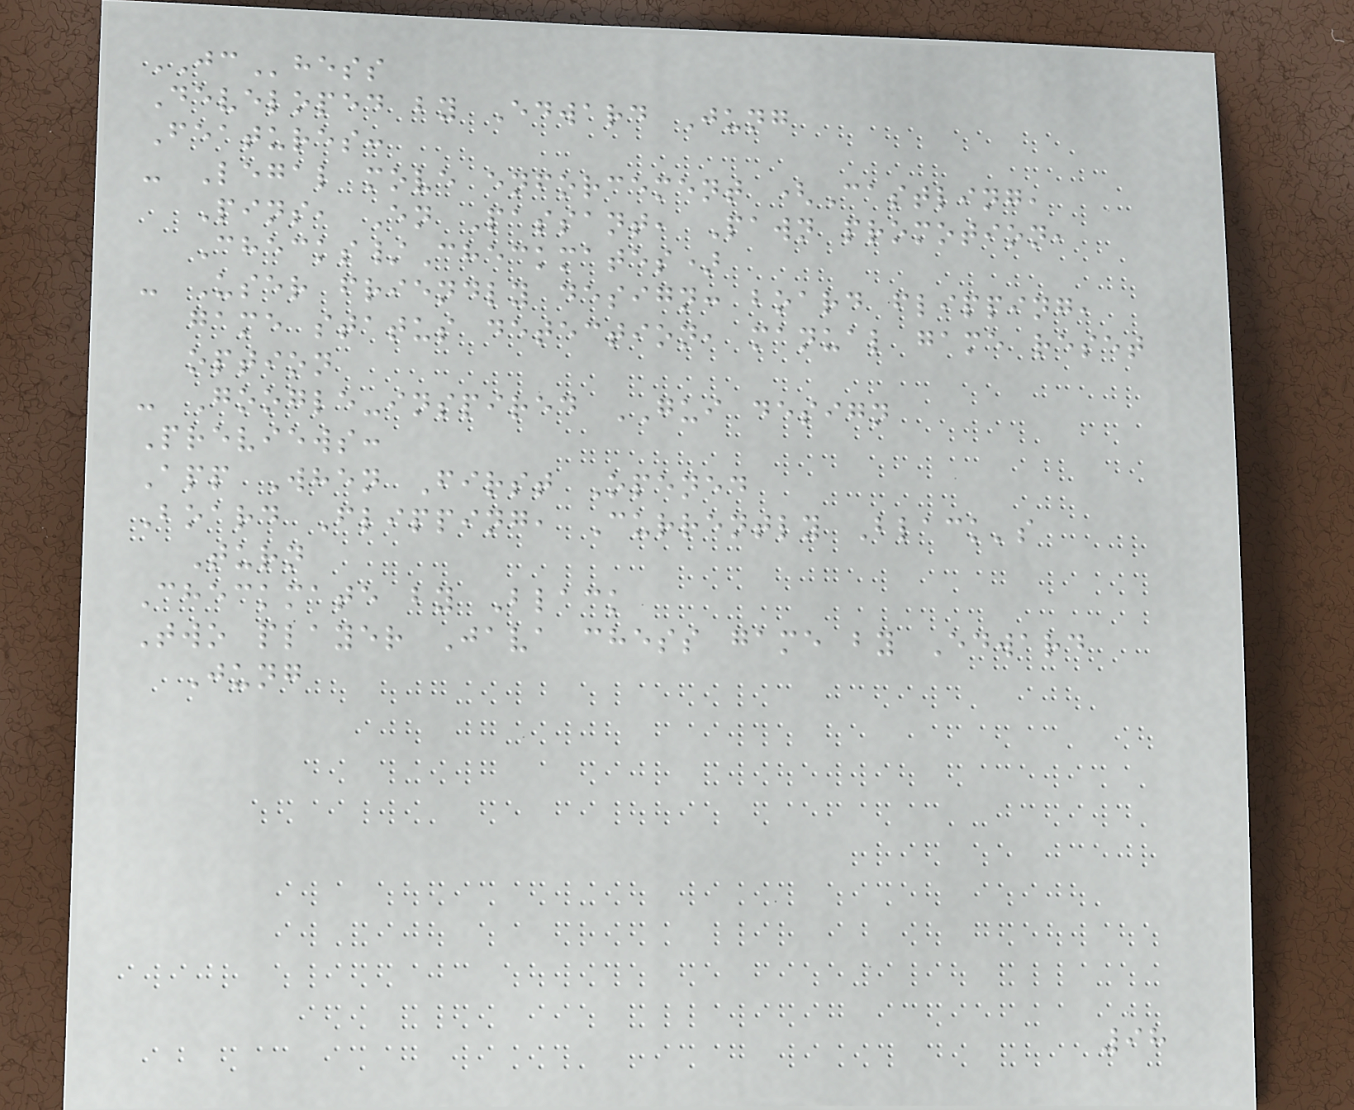JChess
Developed by Edward Jung
Features:
- Legal move enforcement (Castling,
Pins, En Passant, Pawn promotion,
Checks/Checkmates)
- User friendly design: board flipping,
game status detection, manual game reset
option
- Google-inspired GUI design
Previews:
App When First Opened
Board Flipping, Currently Black's
Turn
Checkmate by Black
Two player Java chess game by Edward
Jung
98
